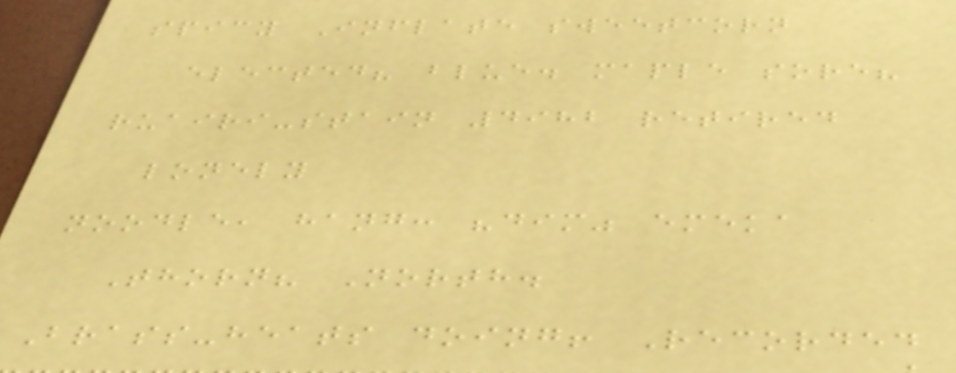spicy Inflate sweetcorn
elected? blue. maple sore?
ruairi-stain 4982 retired
lonely
noodle, hang: "dim" emeka
Thorn? North.
Brass-heats doing! Recorded
